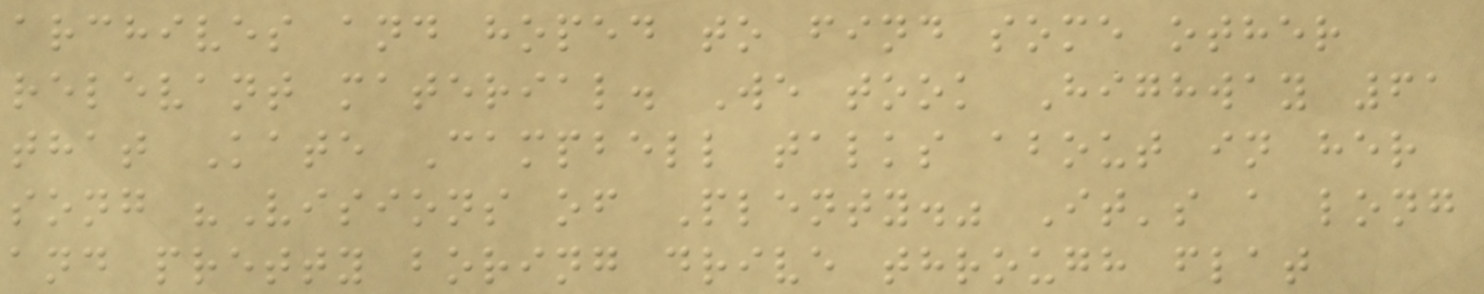archives and hoped to find some other
relevant material. We took Highway 61
that Kate Campbell talks about in her
song "Visions of Plenty." It's a long
and pretty boring drive through flat
